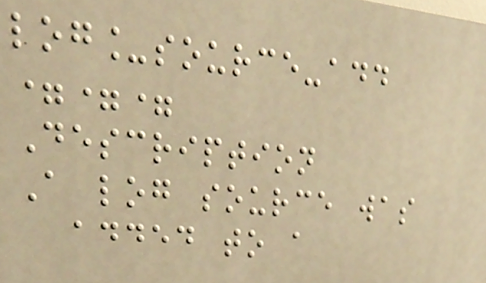log_source-add
===
Description
A log source was
added to a
